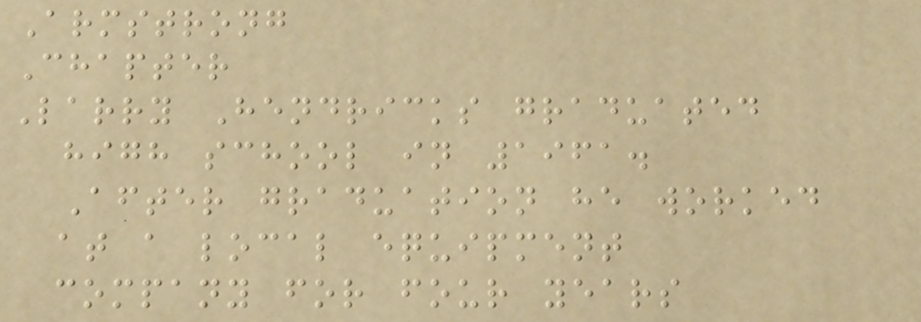Armstrong
Chapter
Larry Hendricks graduated
high school in 1961.
After graduation he worked
at a local equipment
company for four years
